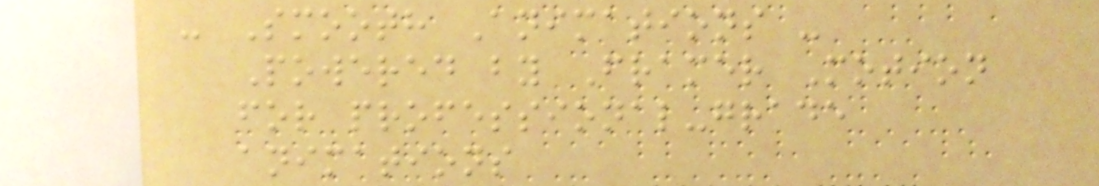- Smooth Animations -
Powered by Framer Motion
for professional-grade
animations
